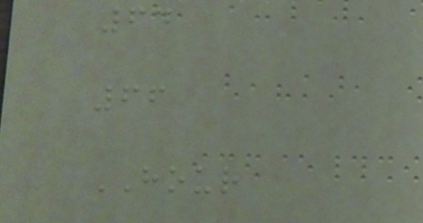64
66
HOUR
